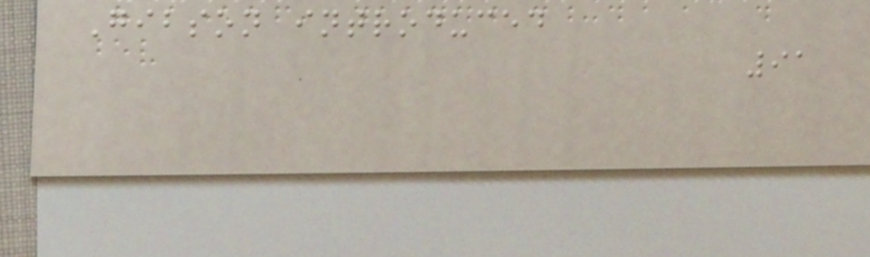Gibson introduced
91
